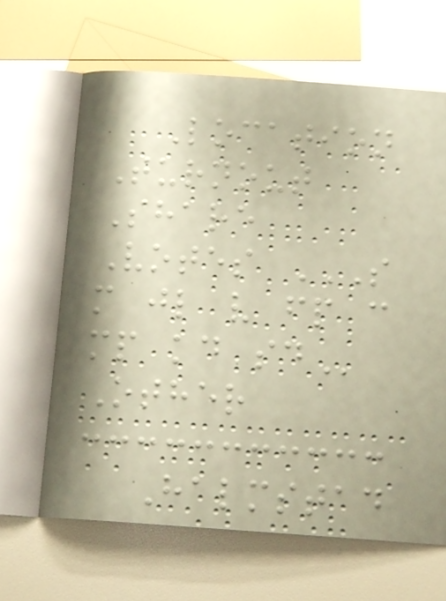Location
Turnout
Share
Votes S
M JL V FP C
MP KD SD
Other
Halmstad
